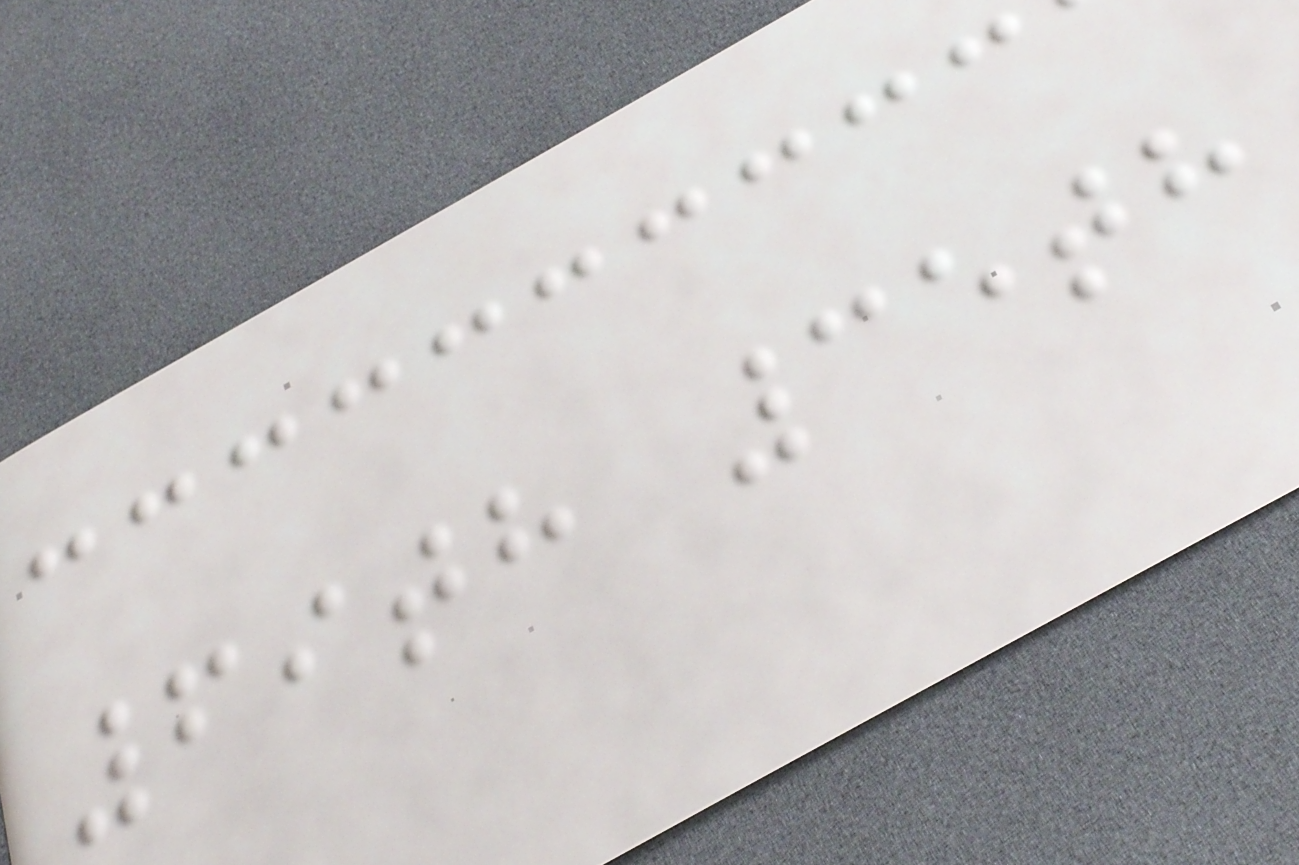69th 35th
